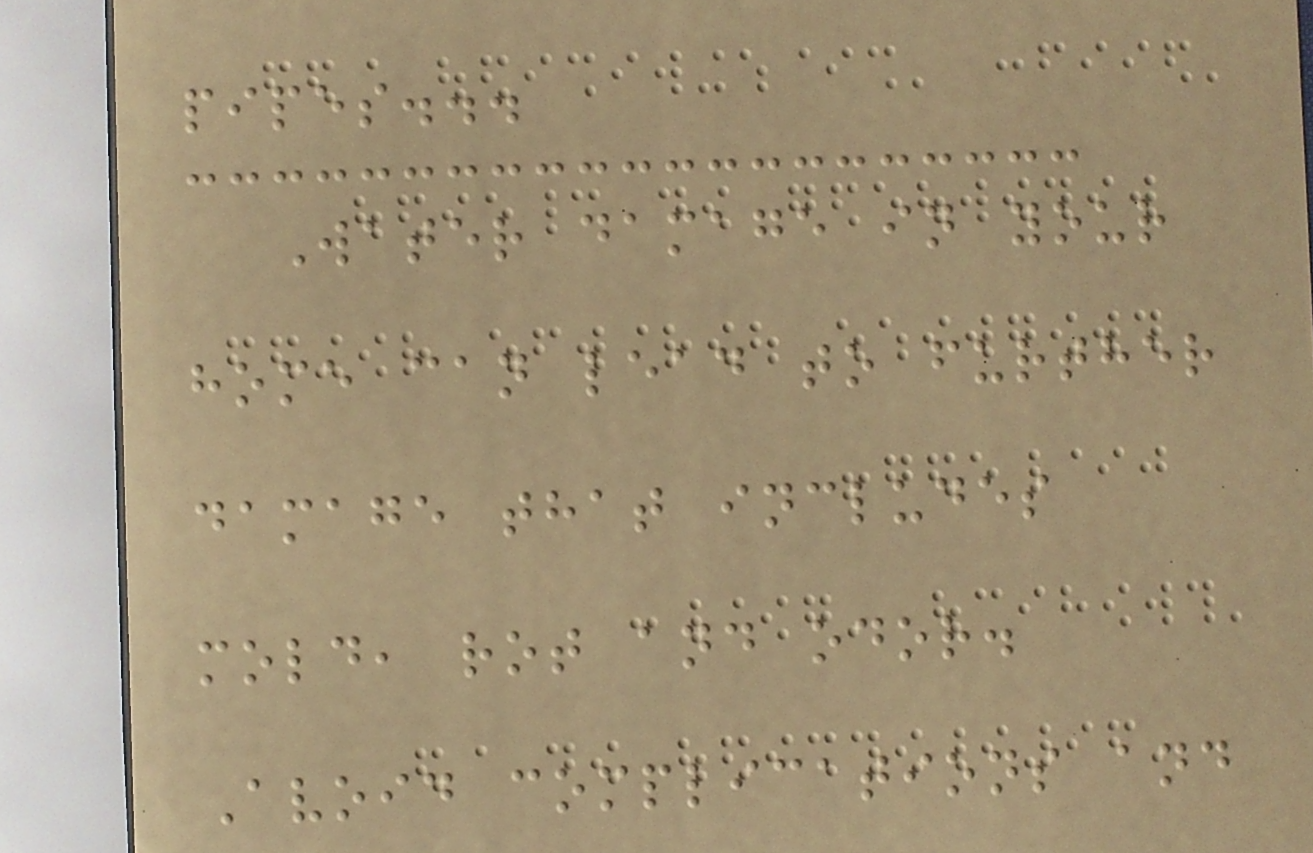pipes...
Water damage in your
home can lead to further
damage that includes
mold, rot and odor.
Avoid complications and
